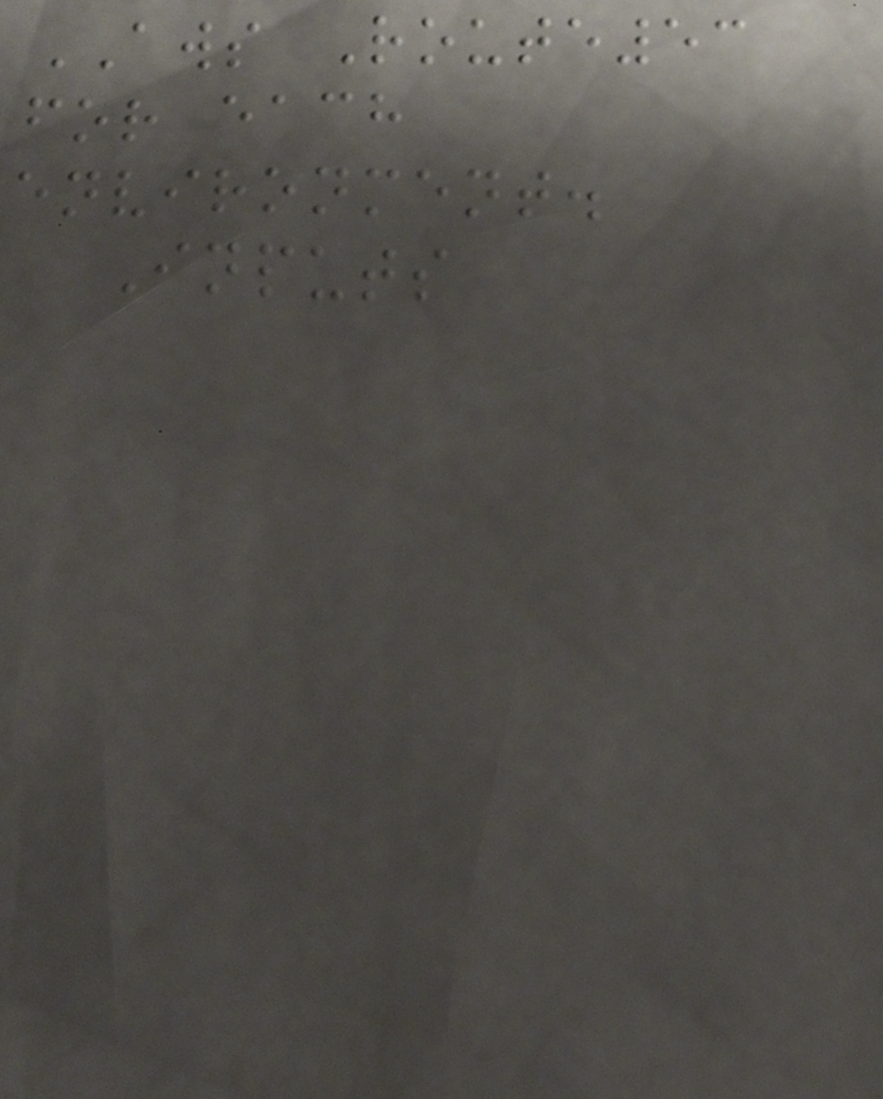AWS Route53
for each
environment.
Inputs
